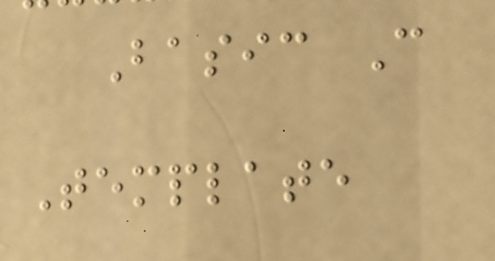Basic C
Template
